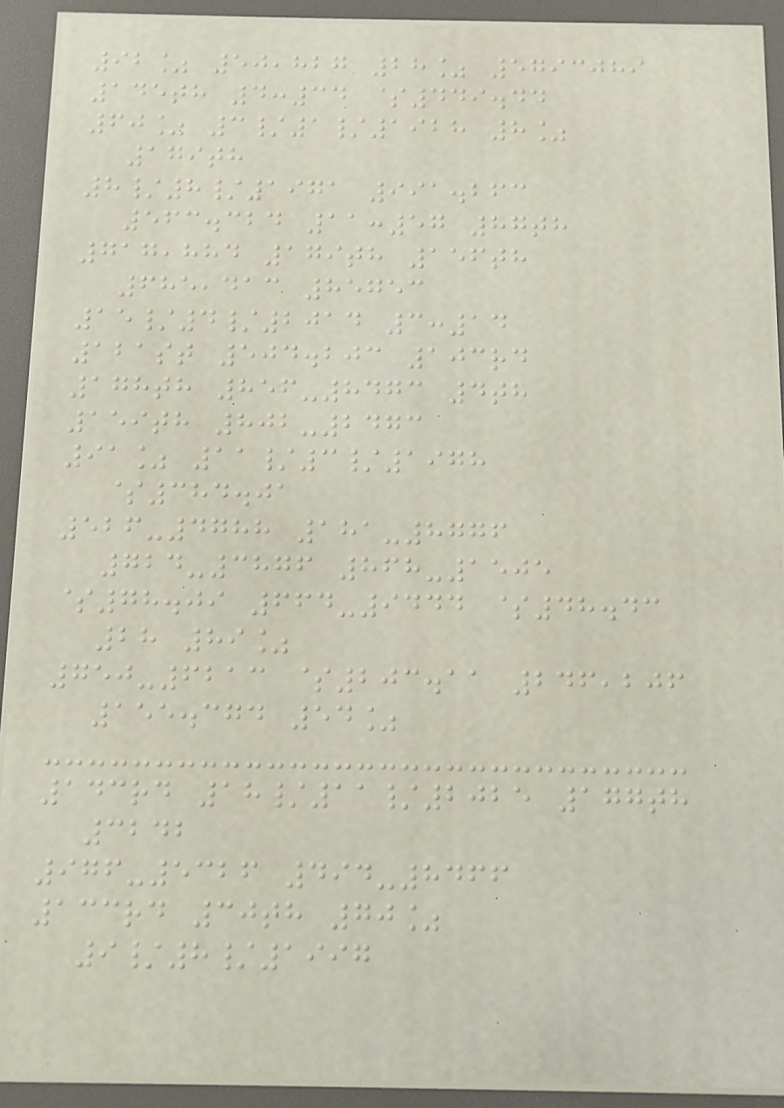92% 50,827 28% 5793089
145th 4:34 $449.44
60% 3/1/1928 8%
179th
8/8/1971 991.263
563.324 11:57 87th
717,884 179th 156th
685,413 85753
15/4/2014 3:14
121st 504.203 103rd
178th 856-8473 4th
159th 802-2473
91% 11/3/1978
$384.01
526-4788 181-8776
724-3876 868-1505
$78.09 664-9444 $48.43
28 89%
750-6213 $203.11 246,206
155.374 54%
143rd 18/11/2025 177th
3242
976-5326 494-8466
133rd 30th 70%
9/8/1997
